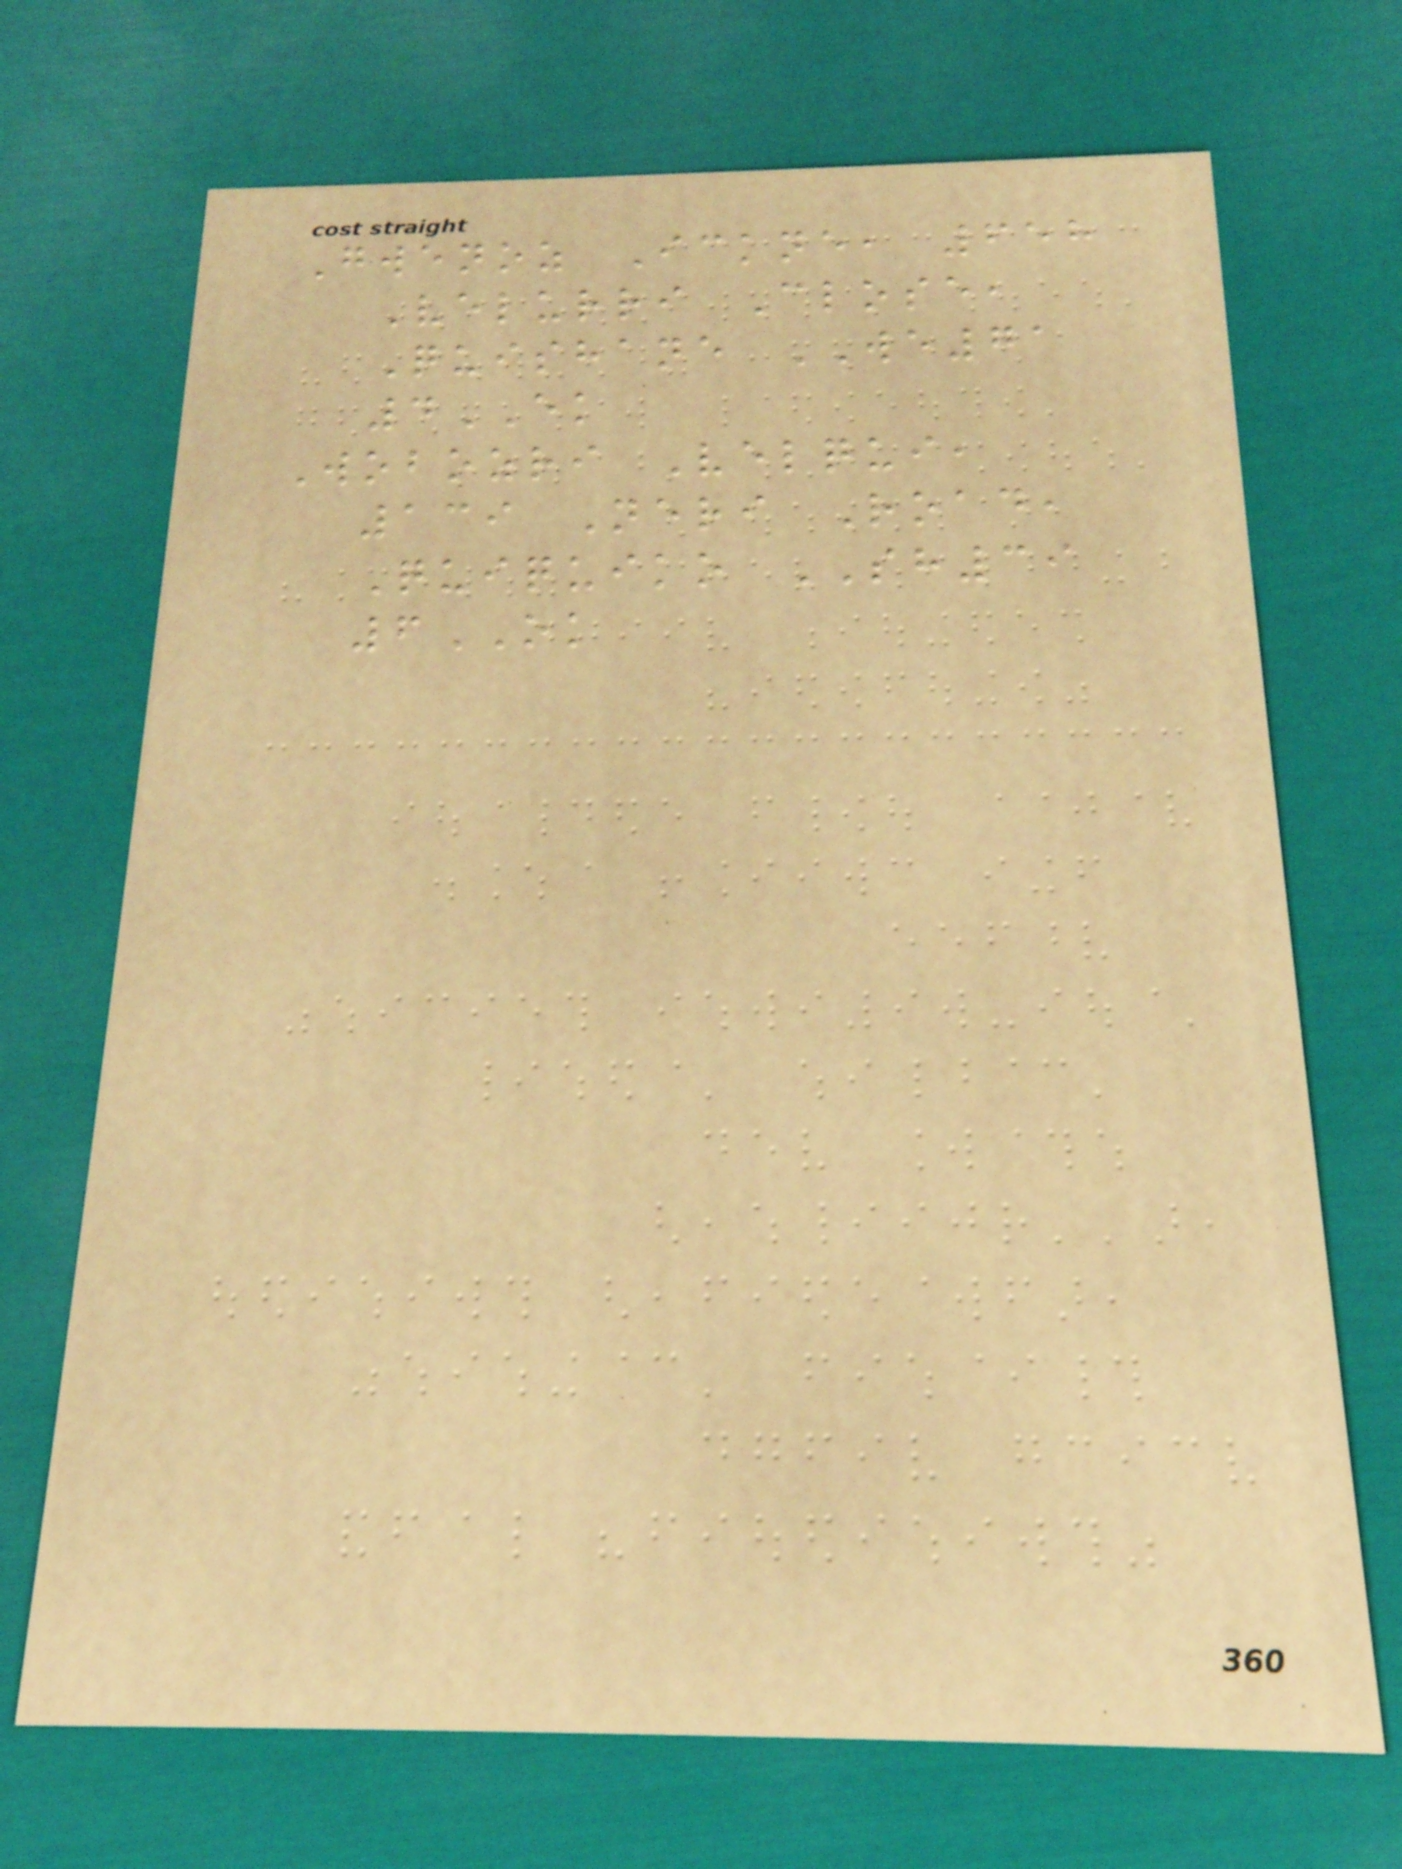Gwenoz Ickne, 658
Velurri Close,
Quishane WE71
4EK
Wobozri Velqui,
139 Neri Road,
Quiquiko SH39
6OK
